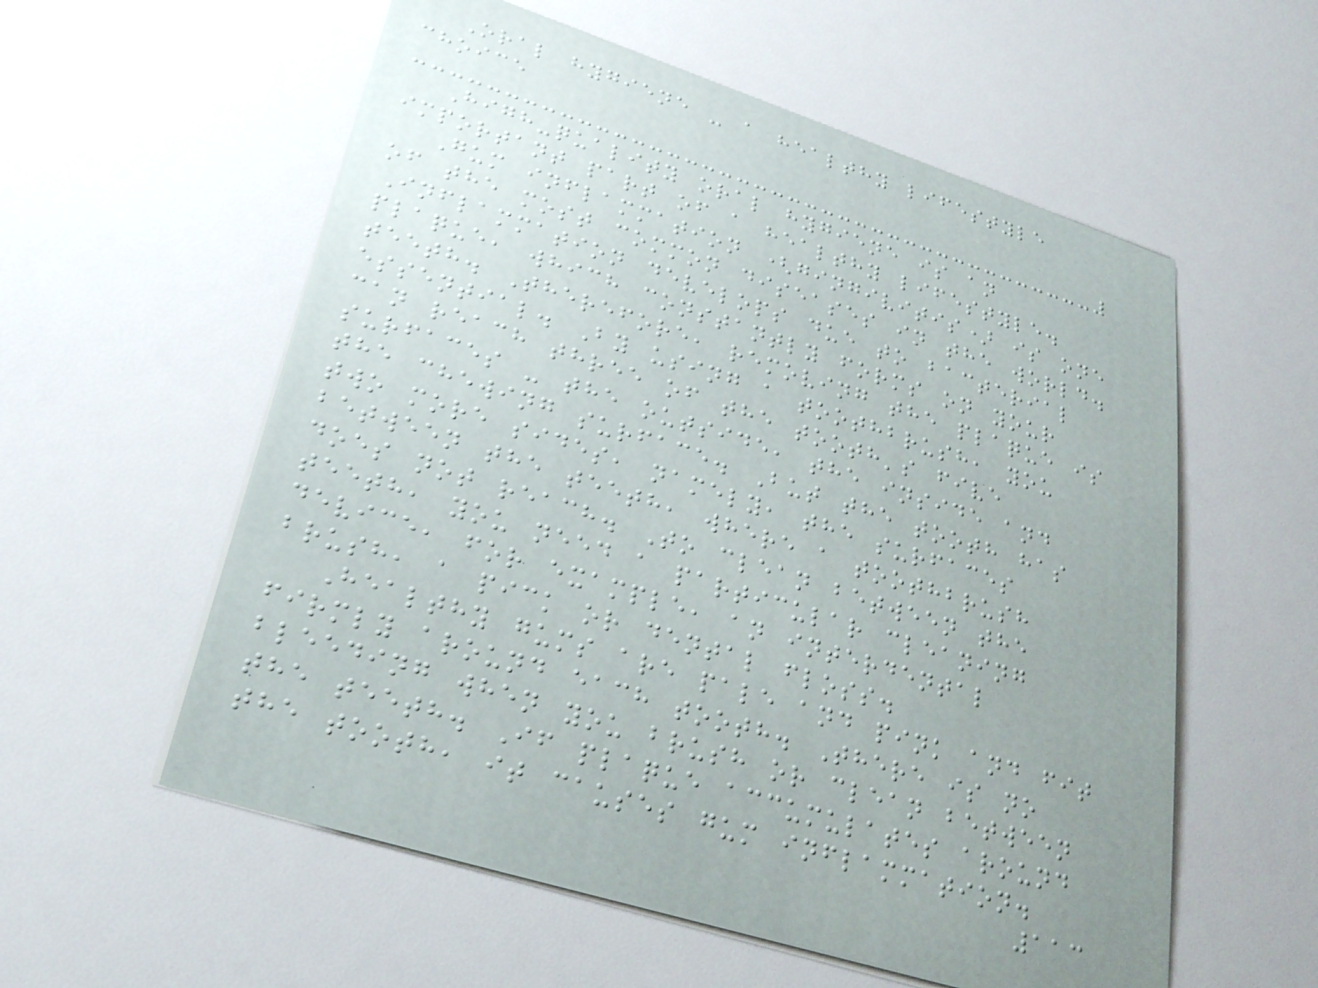Oral hygiene - a healthy lifestyle
choice
High-quality oral hygiene is an
important part of a healthy lifestyle.
Gum inflammation (gingivitis) is one
of the most common diseases in the world.
Inflammation develops due to bacterial
plaque, which constantly forms on your
teeth. Therefore, removing the plaque is
essential. By using a toothbrush, you
can reach three of the tooth's five
surfaces - the outside, the inside and
the chewing surface. But the tooth has
two more sides, namely, the surfaces
between the teeth, where a toothbrush
does not reach. To clean between the
teeth, you need a particular cleaning
device, for example, an interdental
brush, a pick or dental floss.
Healthy gums are pale and pink and fit
firmly around each tooth. There is no
bleeding when you brush or clean between
the teeth. If plaque accumulates around
the tooth, it causes gum inflammation.
113
